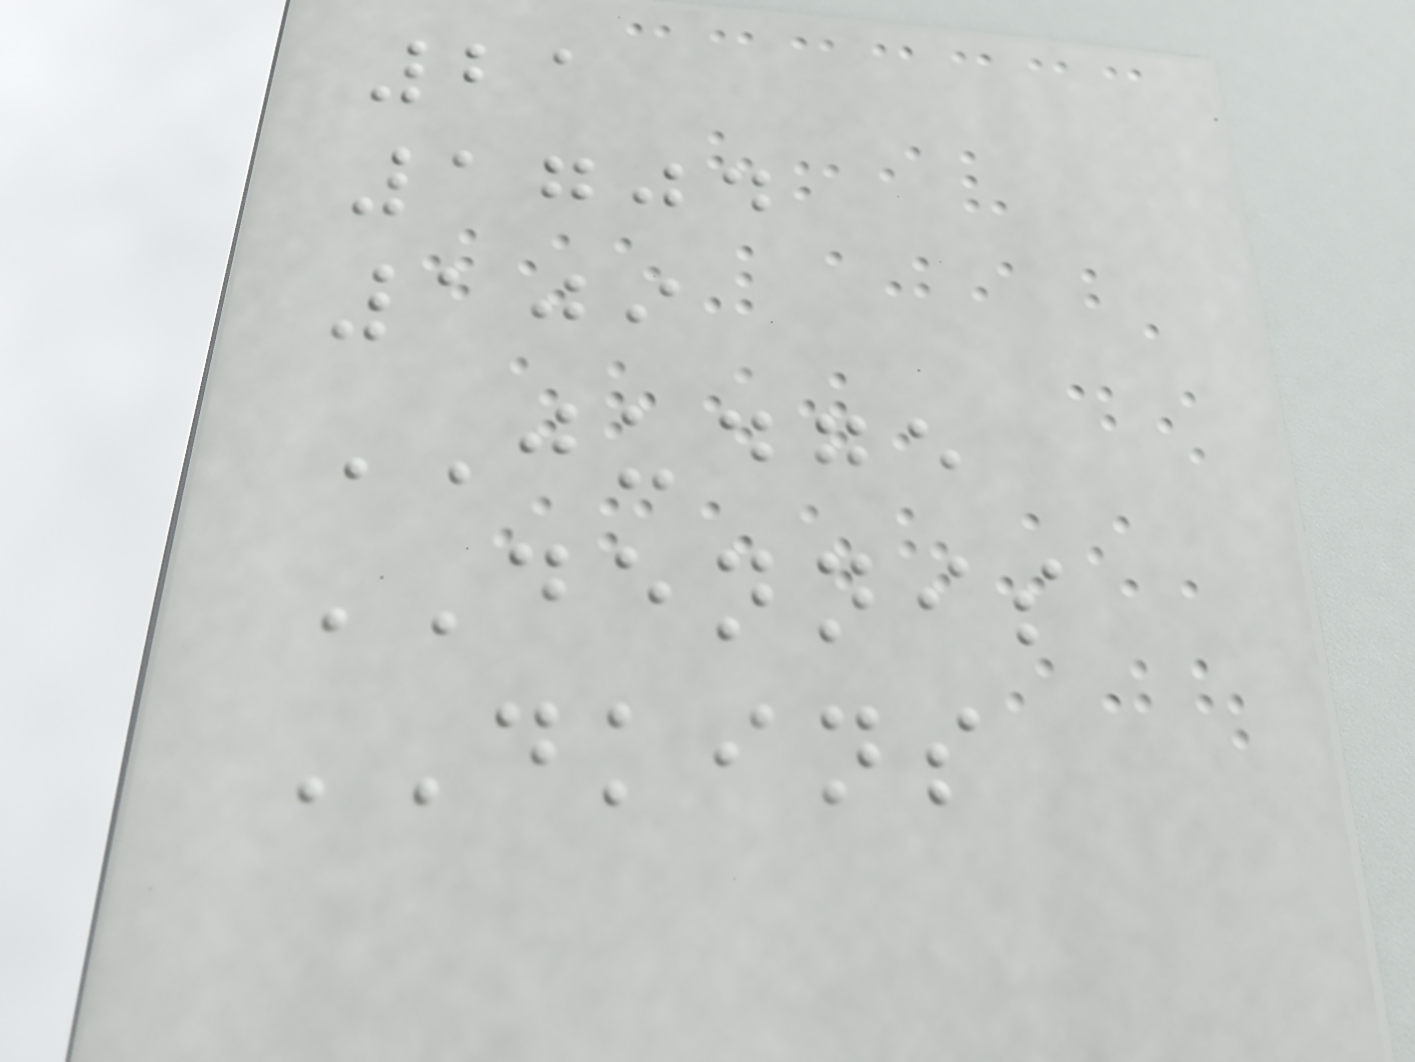21
1704
109
JUDGE
DENNIS
DKINS
